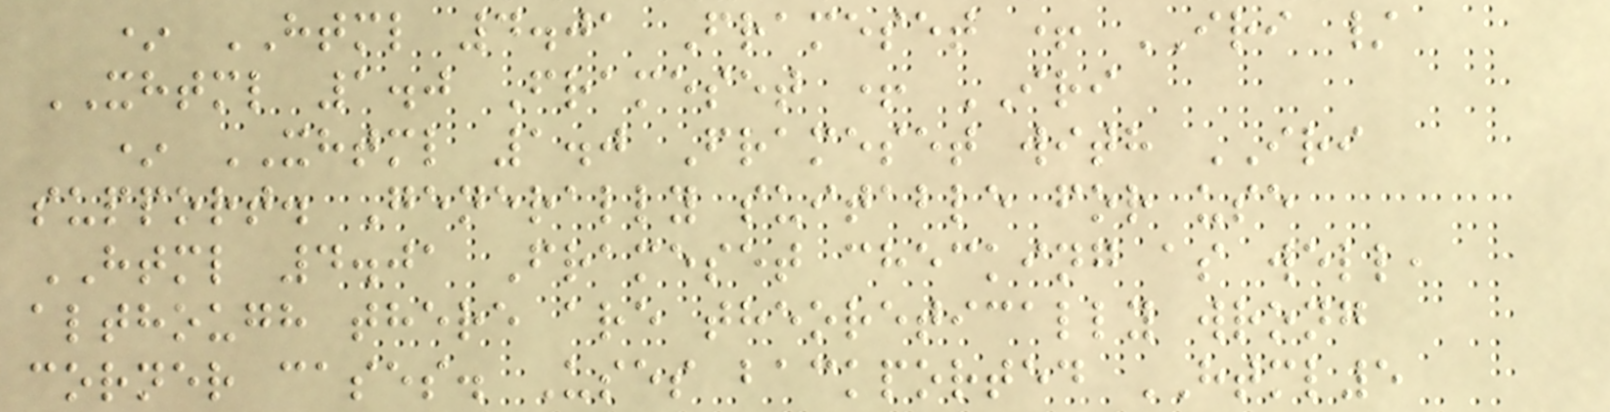* HTML 4.01 Frameset + IRI /
XHTML 1.0 Frameset + IRI
* XHTML 1.0 Frameset with IRI
support. Generally suitable for use
HTML 4.01 Frameset checking as well,
although there are theoretically wrong
corner cases. Uses backported HTML5
